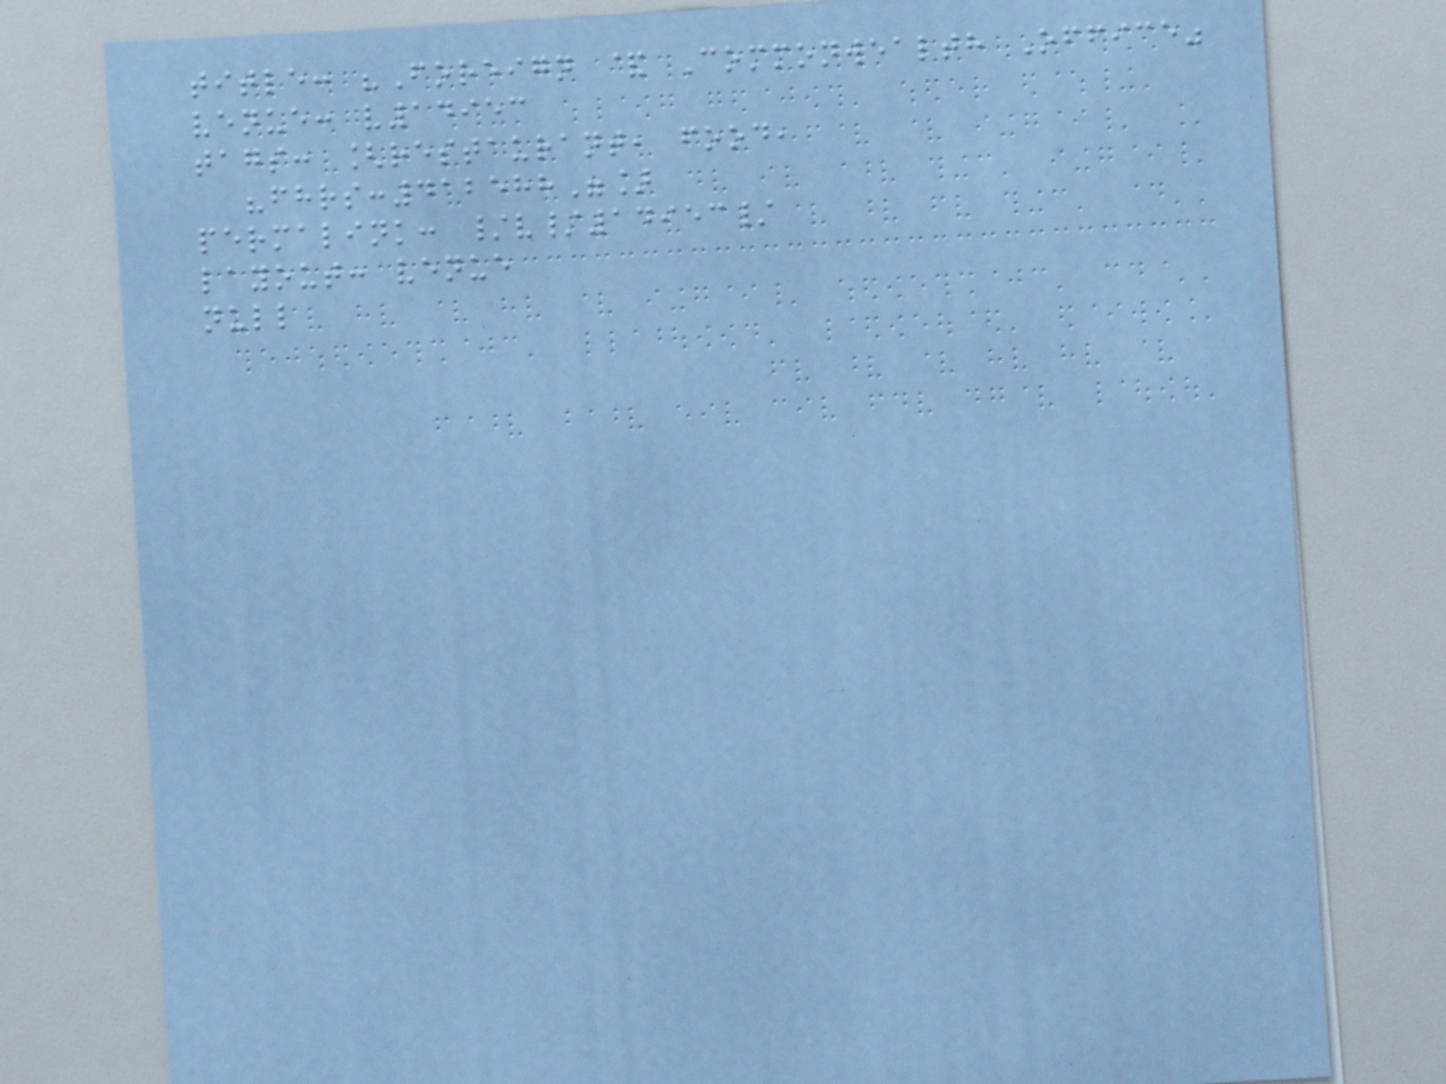title: "Foreign & Commonwealth Office"
venue: v14953
tags: [restaurant, food,
"fhrs:412588"]
permalink: /v/14953/
layout: venue
null
